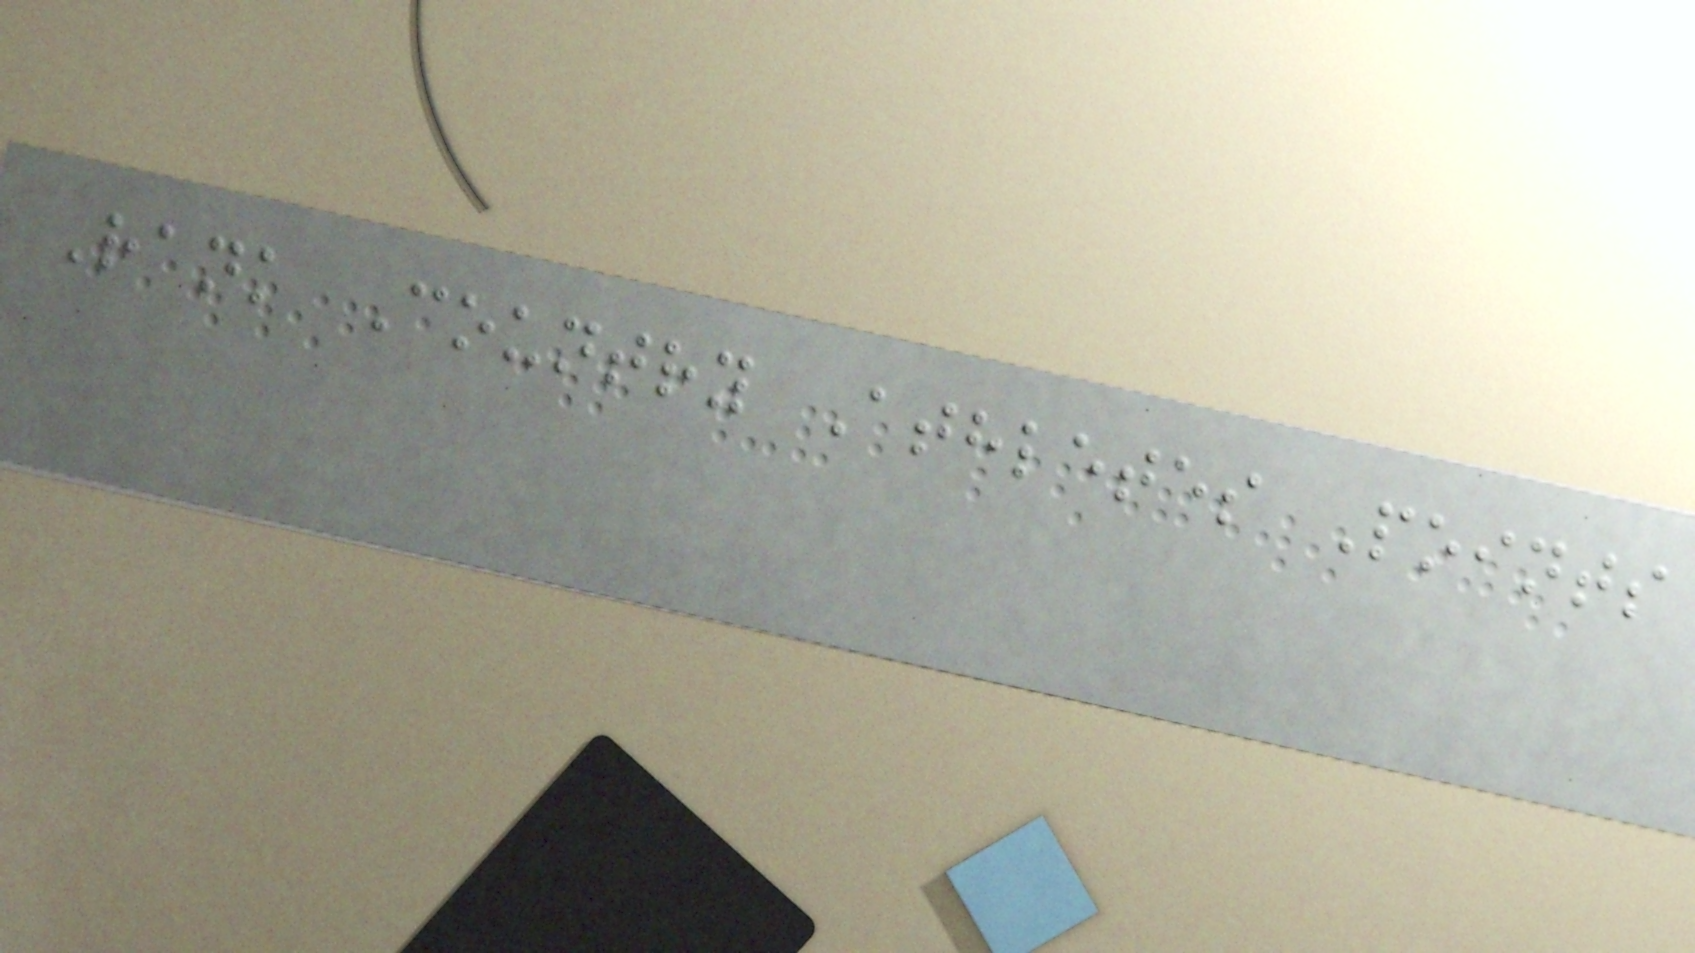Rank Country Athletes Points
